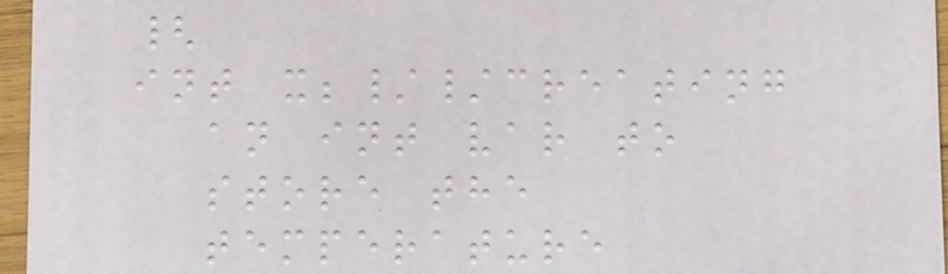{
int x;//creating
an int var to
store the
temperature
